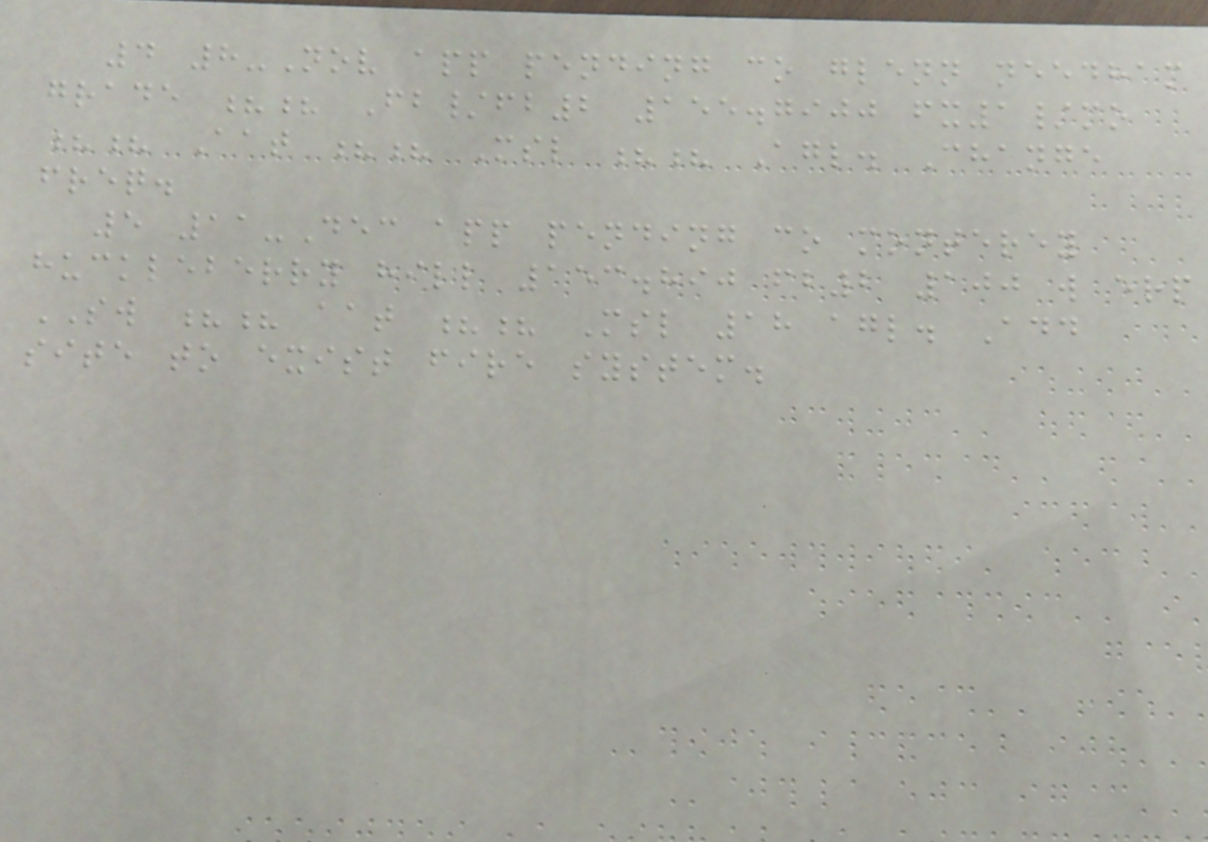4 8-Nov app pending co glenn needham
grade ?? Fb/fb2 155.7900 fx1/mo
?? Aat ?? Msl ?? Agl. Change
freq.
5 11-Dec app pending co monterey
huckleberry hill 153.890 fb2 100 w erp
SW ?? aat ?? Msl 18 agl. Add
site to exist fire system.
